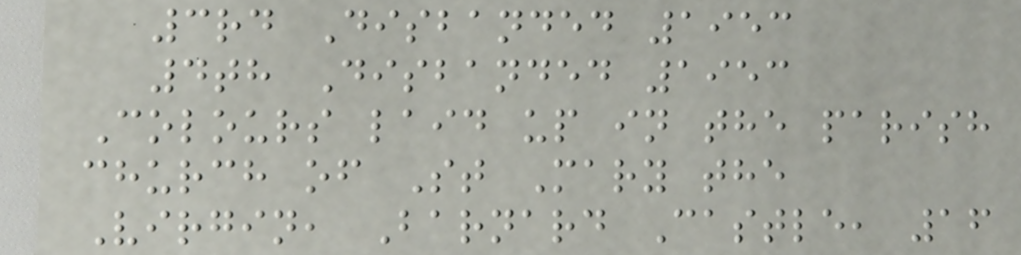3rd Disbanded 1953
4th Disbanded 1953
Colours laid up in the parish
church of St Mary the
Virgin, Barnard Castle, 16
